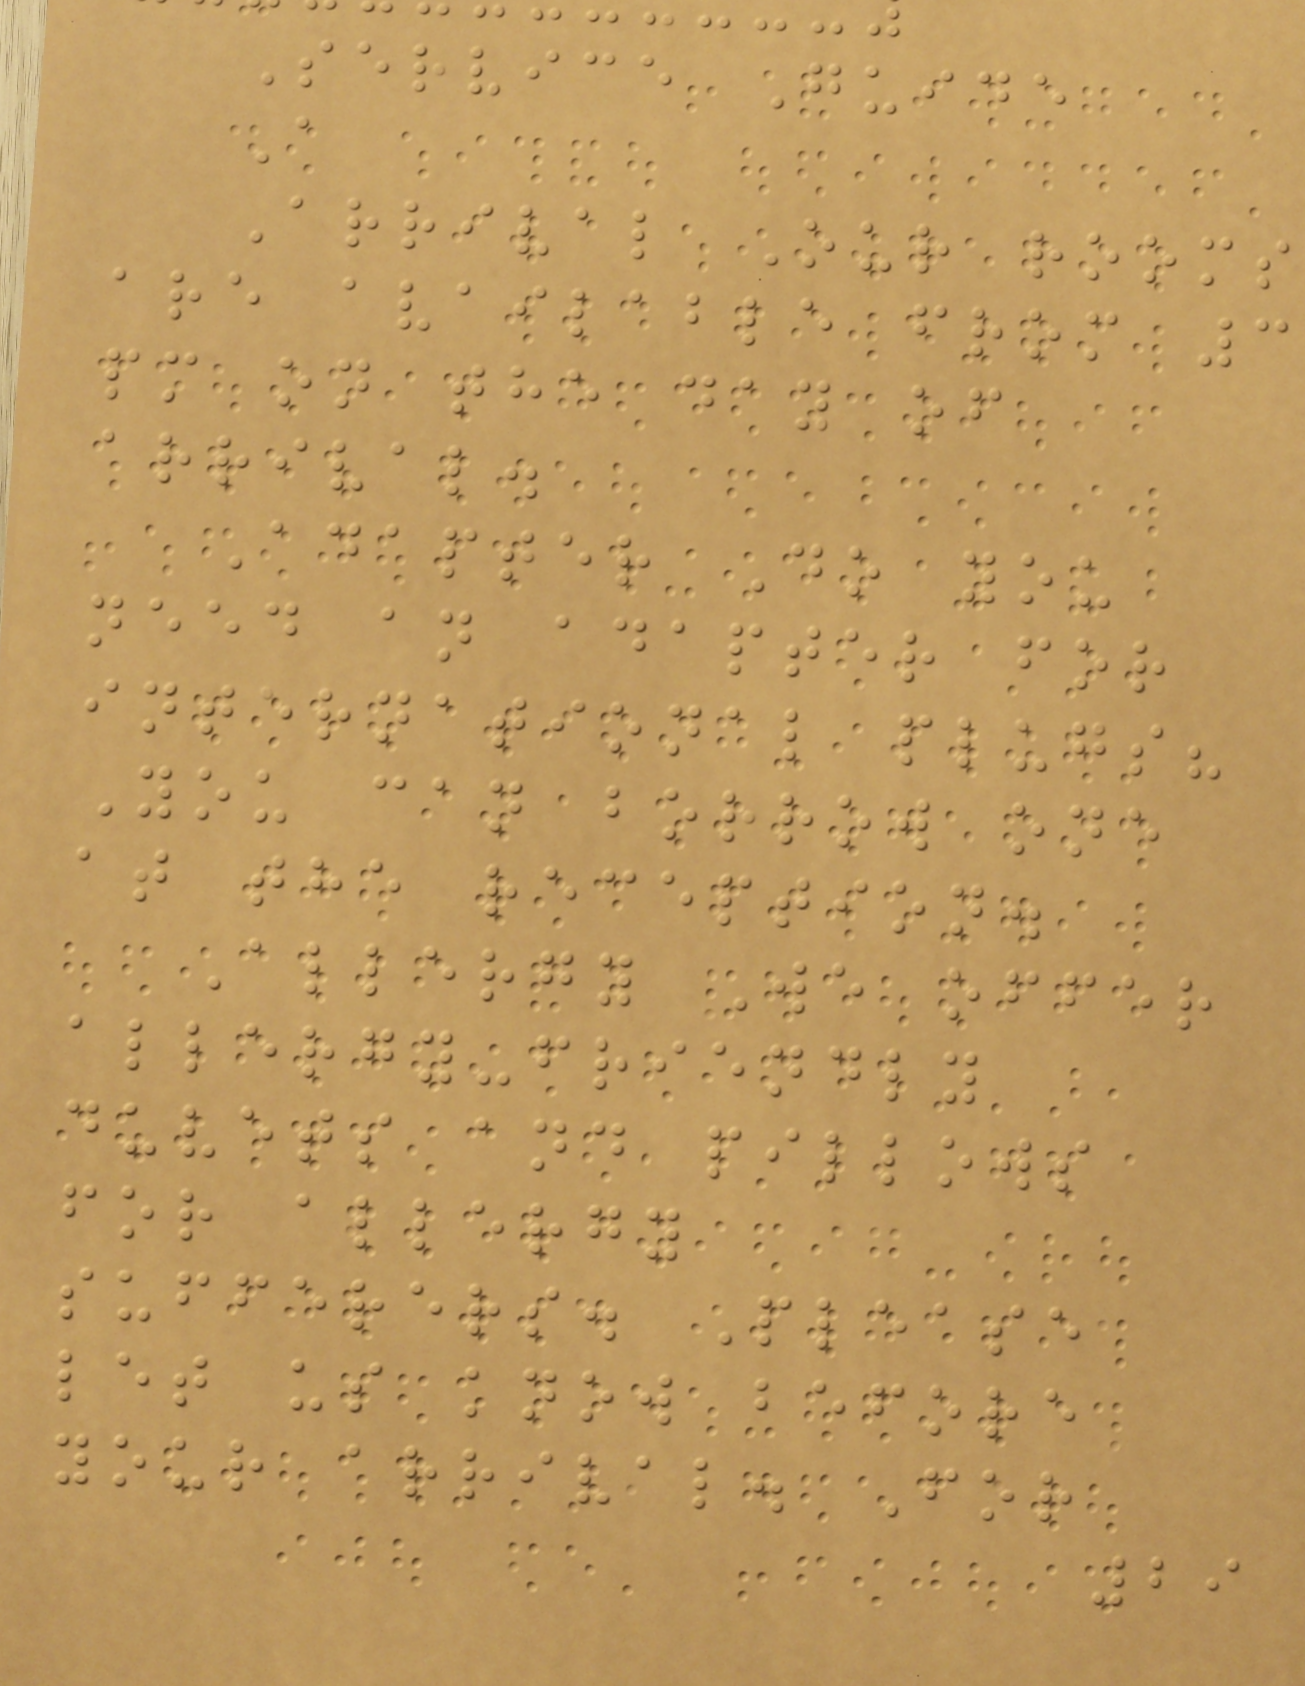Service Guide
A
Arrival Our rooms
are available from 3
pm on the day of
arrival.
Adapter Do you
need an adapter for
international plugs?
You can borrow one
at the reception.
Allergy We offer
allergy-friendly
duvets and pillows
for allergy
sufferers. Please
let us know before
your arrival. For
29
